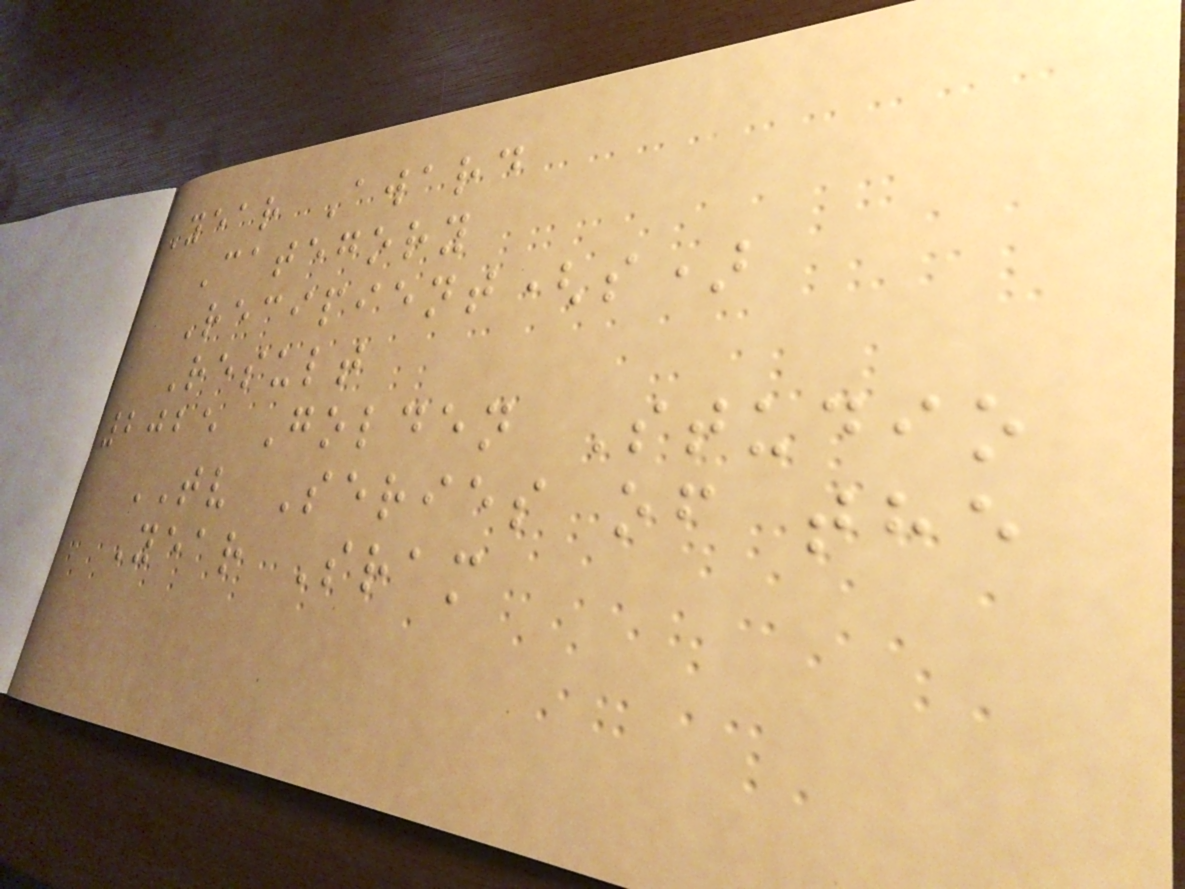Year Award
Category
Recipient(s)
Result
2025 Golden Studio
TV Series of the
Year Sram
